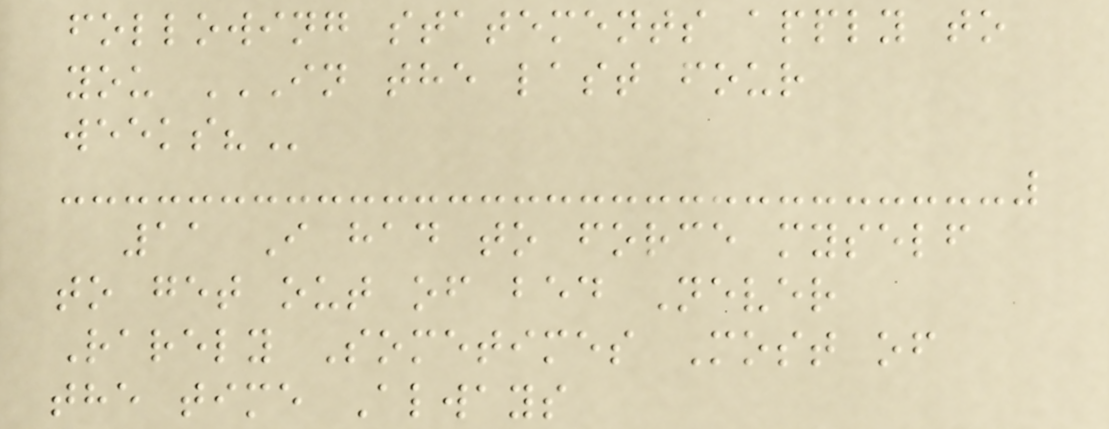following statements apply to
you IN THE LAST FOUR
WEEKS?
11 I had to force myself
to get out of bed Never
Rarely Sometimes Most of
the time Always
